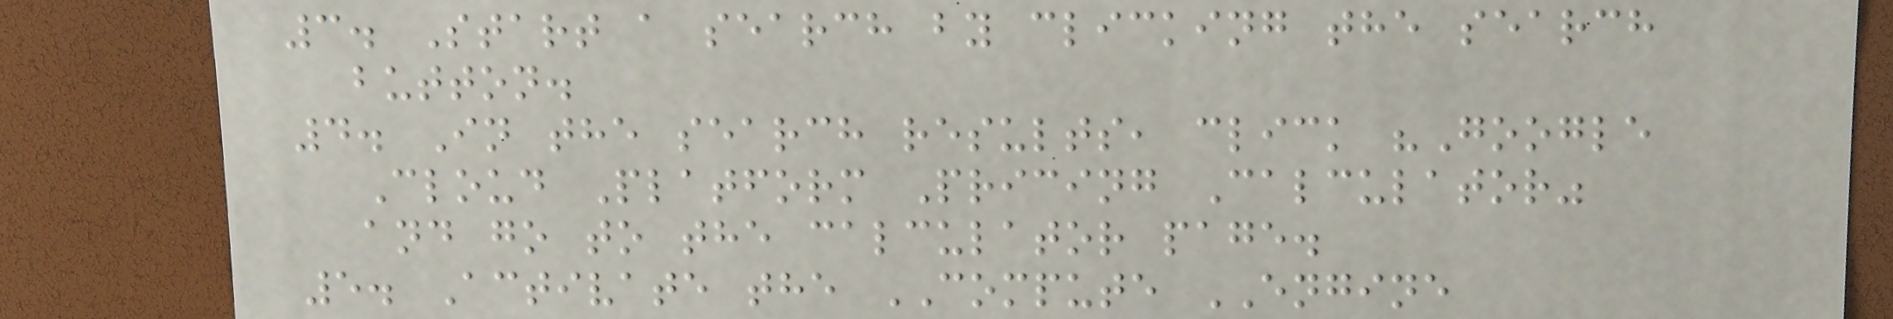3. Start a search by clicking the search
button.
4. In the search results, click "Google
Cloud Platform Pricing Calculator"
and go to the calculator page.
5. Activate the COMPUTE ENGINE
